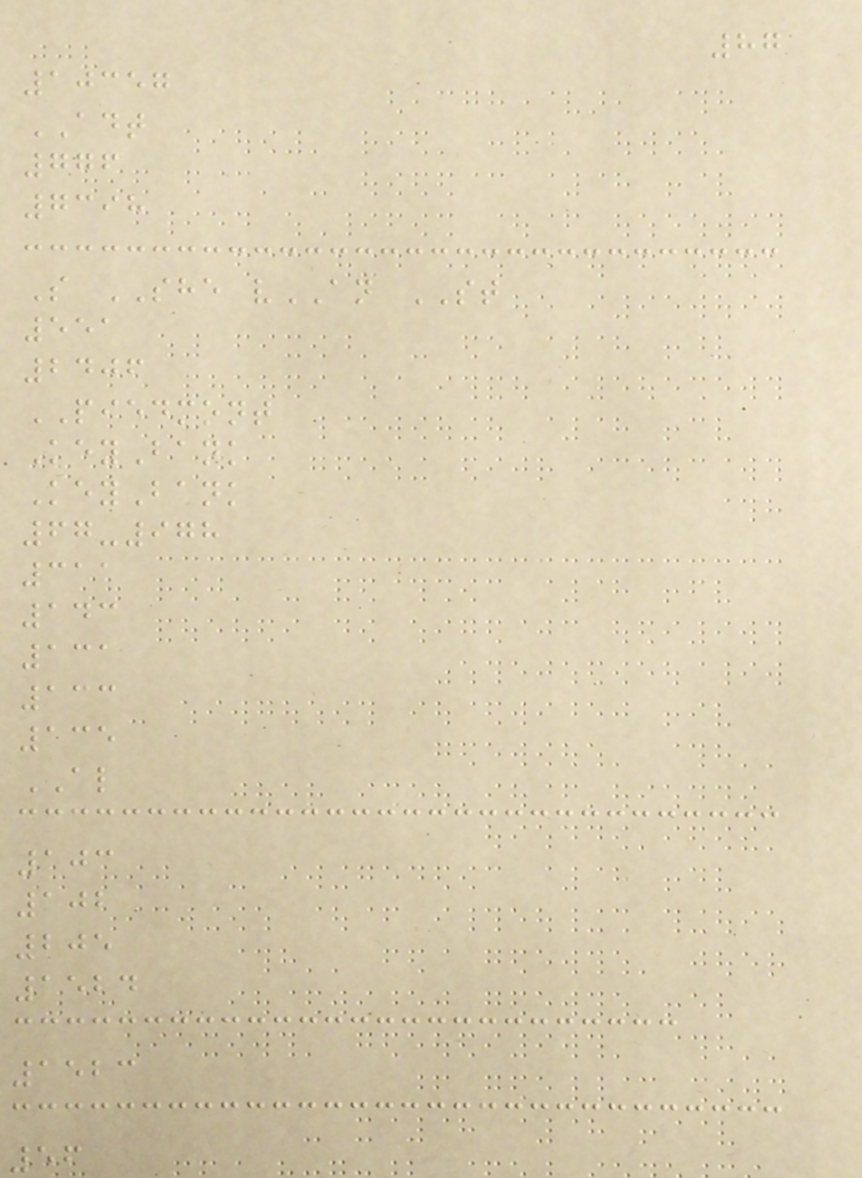87
10357
ADT
776
7398
S SHE vAN ST
551
2406
PIEDMONT
KeyBank
KeyBank
67-978
311
143
131
133
135
AL
103
102
205
1524
1523
56
